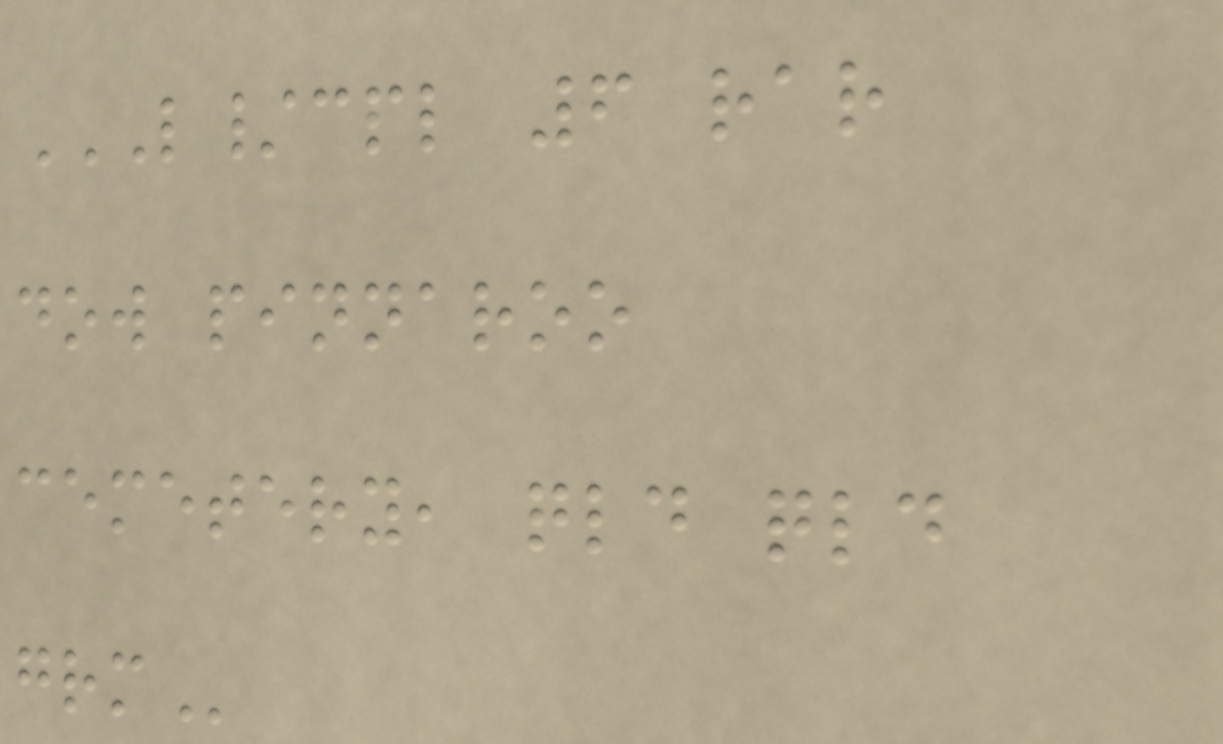L/CPL 6 RAR
DOW PINNAROO
CEMETERY, QLD QLD
GRM
